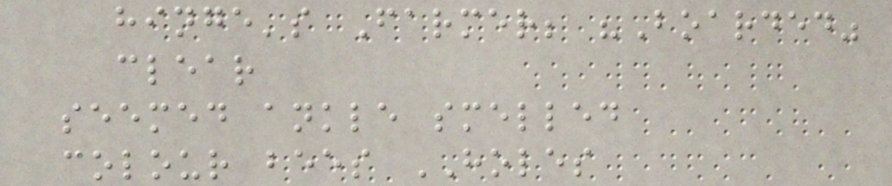hinge's Farmer; "Boarded"
clear
seemed ankle smelled
colour bees HOLES
